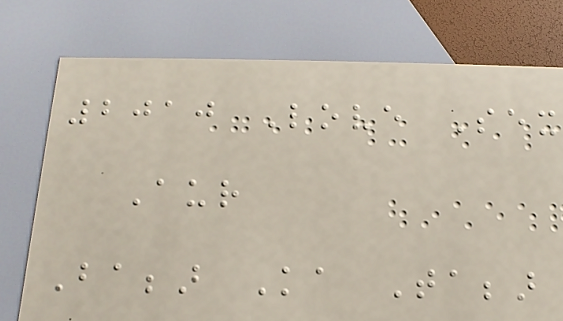2010 Love Sex
Aur
Babbar Ka Tabbar
